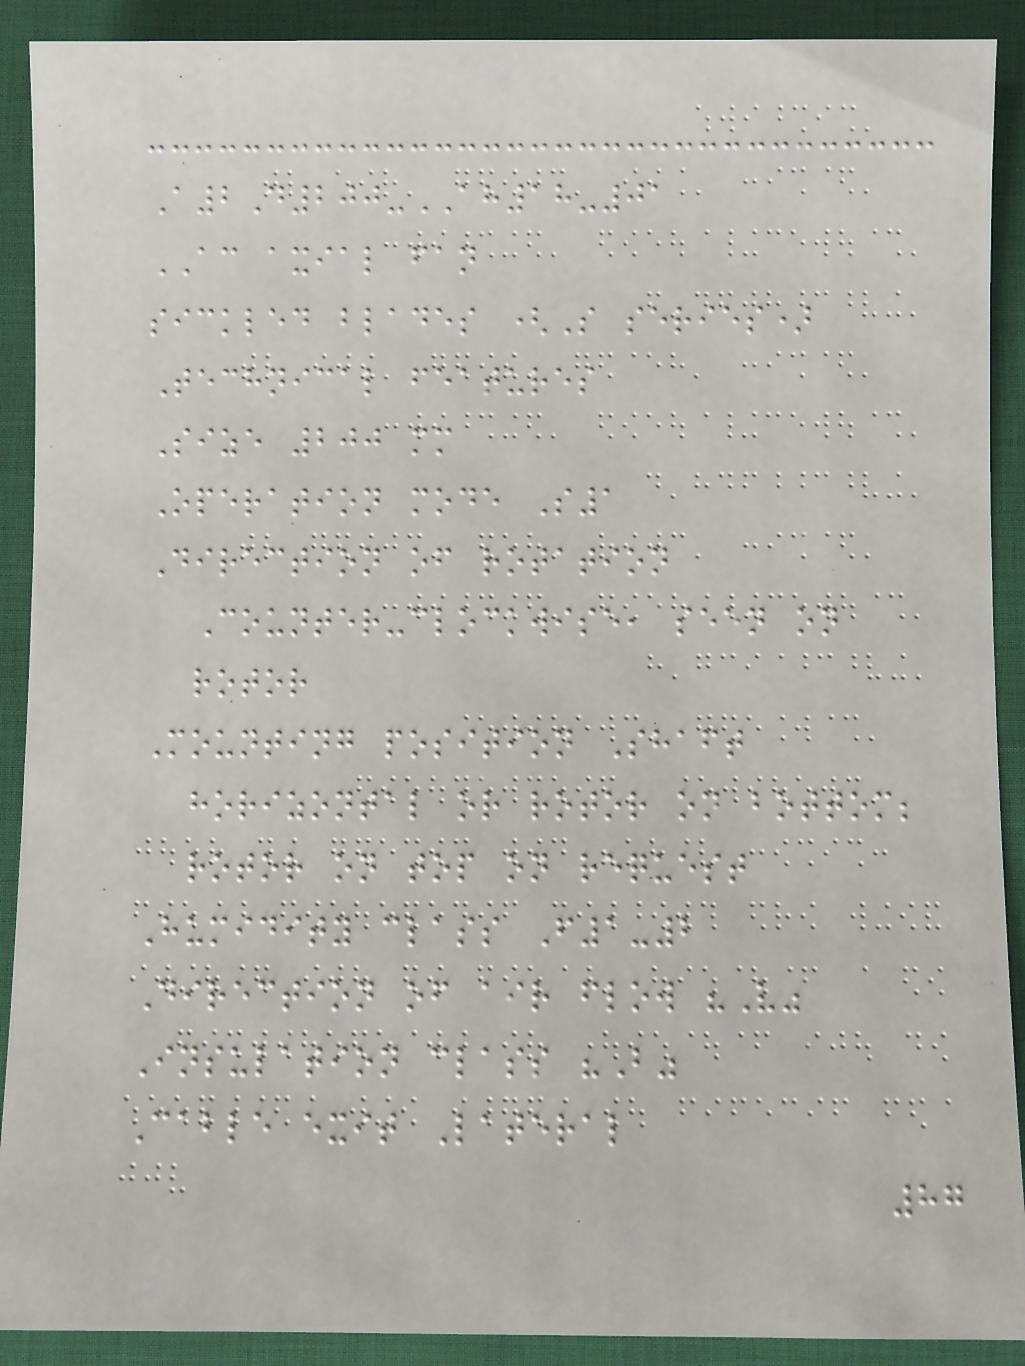A2D200-AH18-01
AC axial fan
sickled blades (S series)
Technical features
Size 200 mm
Operation mode S1
Direction of rotation
Counter-clockwise, seen on
rotor
Mounting position Shaft
horizontal or rotor on bottom;
rotor on top on request
Humidity class F1-2
Direction of air flow "V"
Insulation class "B"
Cable exit Lateral
87
